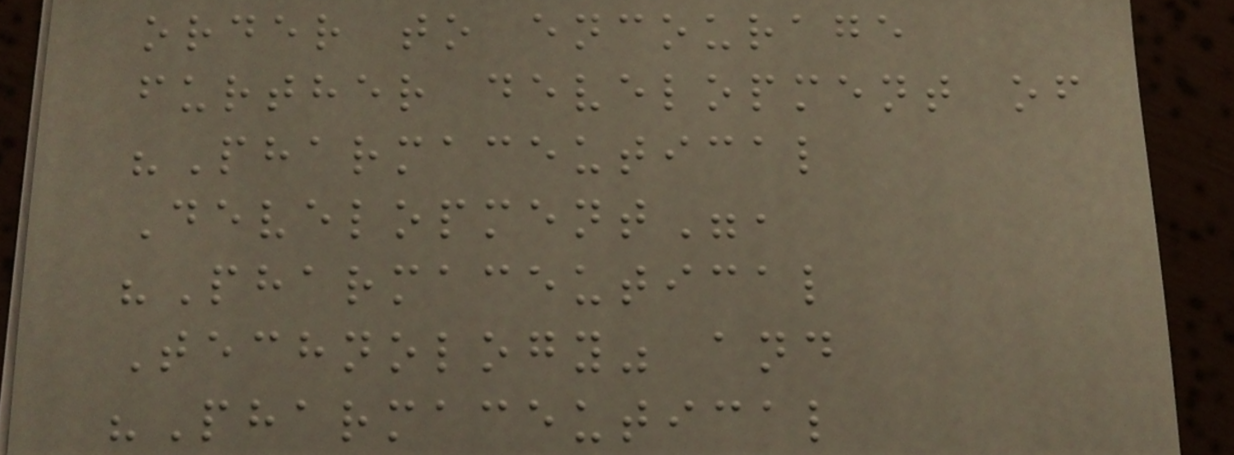order to encourage
further development of
"Pharmaceutical
Development",
"Pharmaceutical
Technology" and
"Pharmaceutical
